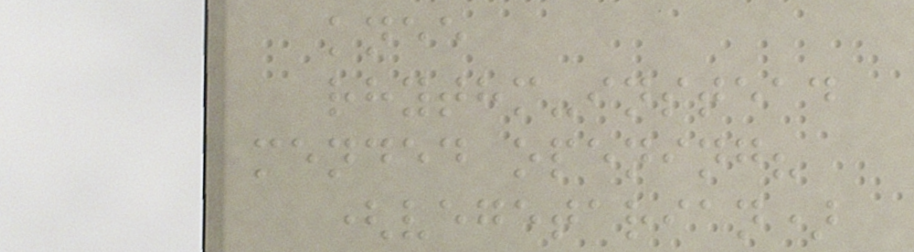knee
rhythm-instead
mended opening?
(vegetarian)
